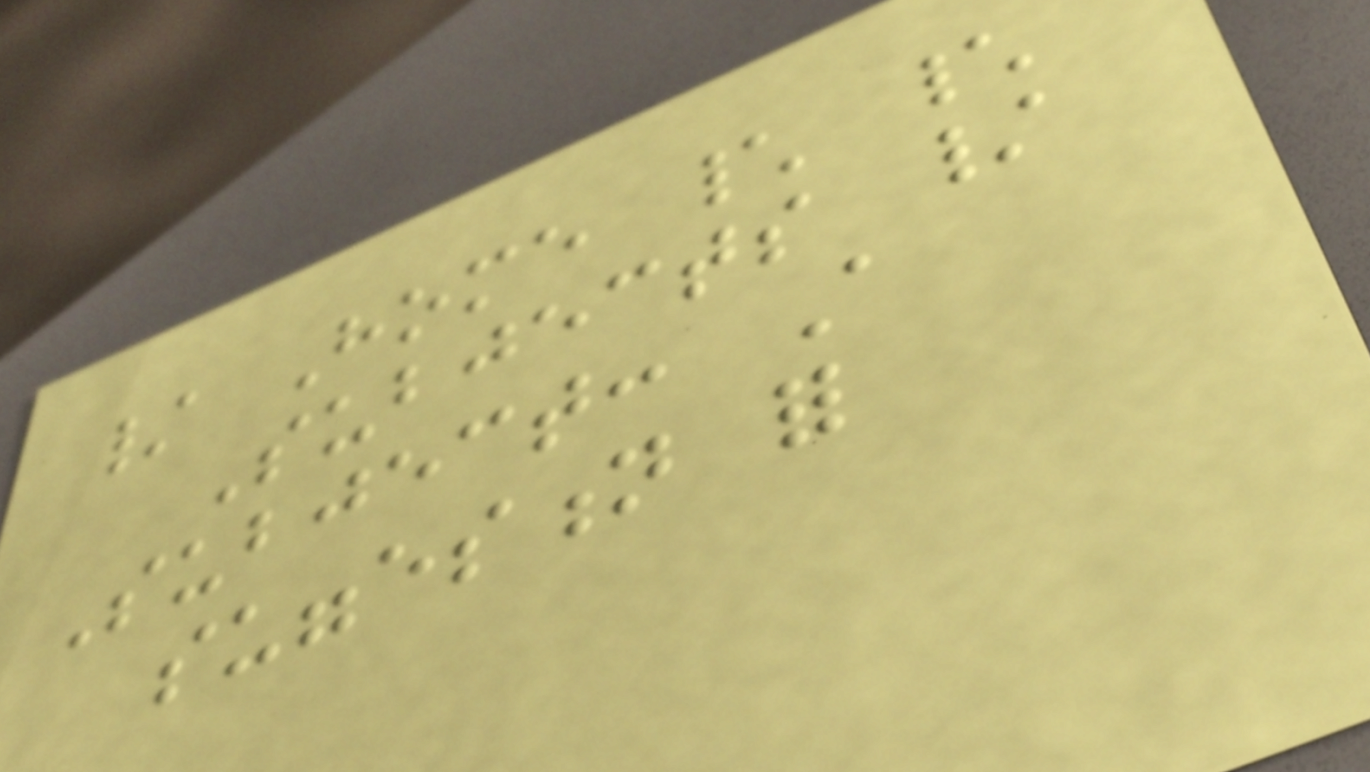/ Home \ \
Subjects /
Subject: A
suggestion for
